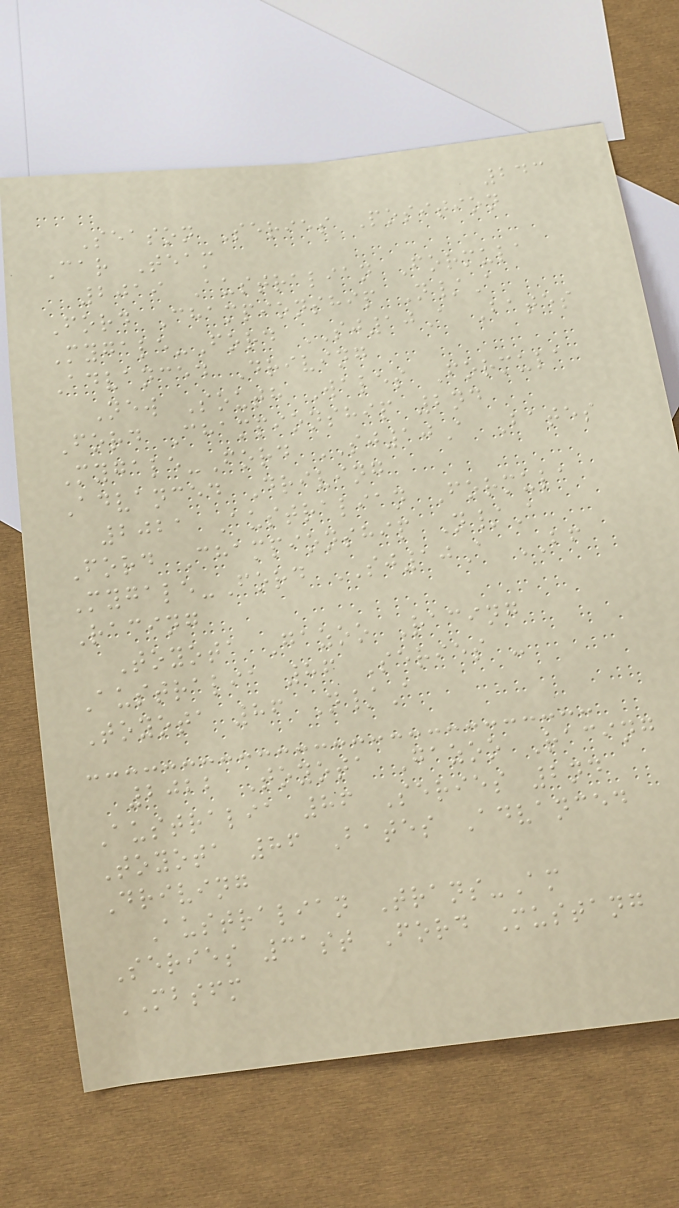243
Season Series Position
Car Team
2019 Australian Formula
Ford Championship N/A
Mygale-Ford SJ10A Bates
Advanced Driving
New South Wales Formula
Ford Championship 2nd
Mygale-Ford SJ10A Bates
Advanced Driving
2021 Australian Formula
Ford Championship N/A
Mygale-Ford SJ10A BF
Racing
Toyota Gazoo Racing
Australia 86 Series -
Toyota 86 N/A
2022 Toyota Gazoo Racing
Australia 86 Series 2nd
Toyota 86 Bates Advanced
Driving
Australian Trans-Am
Series 31st Ford Mustang
MBSFM
